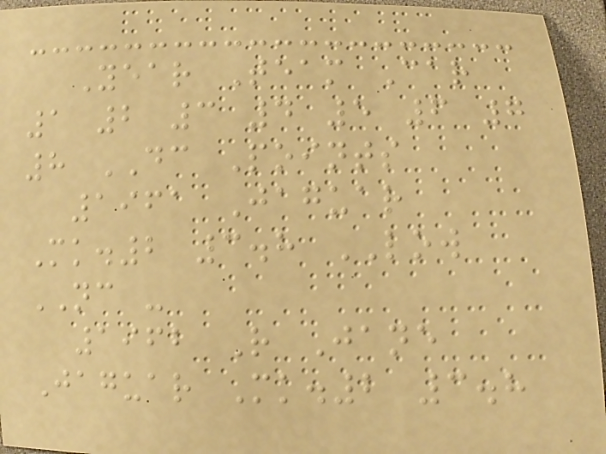Year Team Car
1 2 3 4 5 6 7
8 DC Points
1961 Jaguar
Mk.2 3.8 LOW
NC -
1962 R Jane
Jaguar Mk.2 3.8
